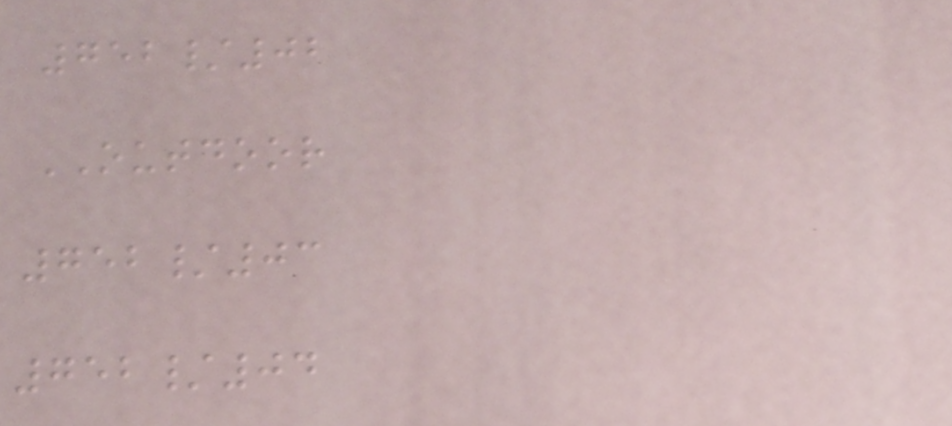752/02
OUTDOOR
752/03
752/04
